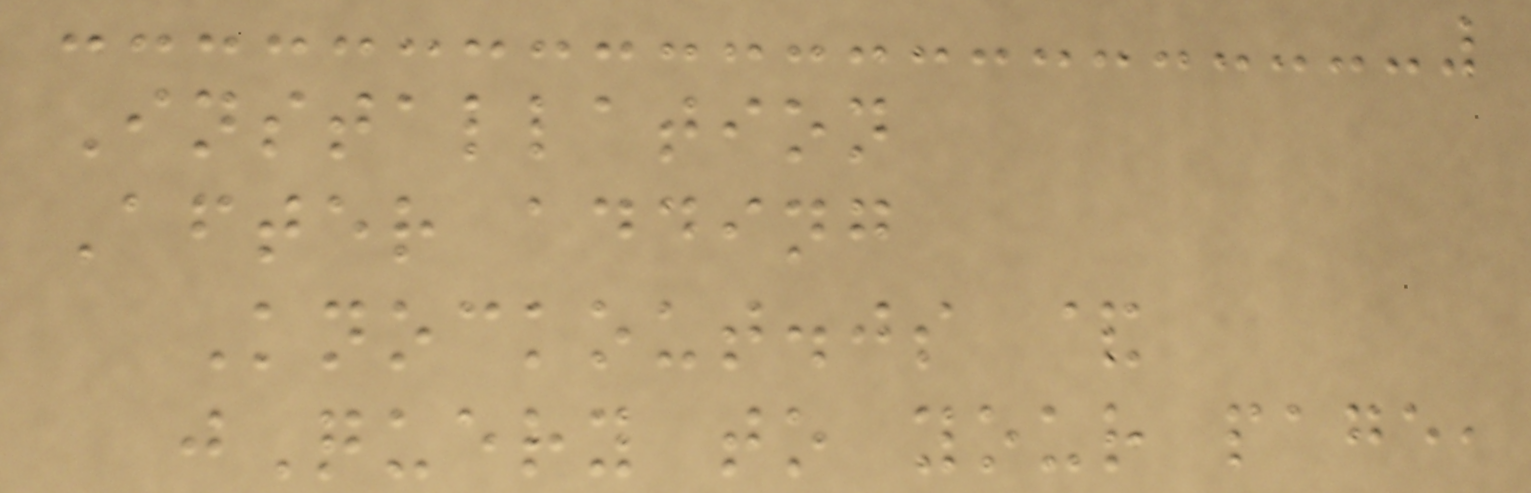Installation
After adding
Knockout.js &
jQuery to your page,
